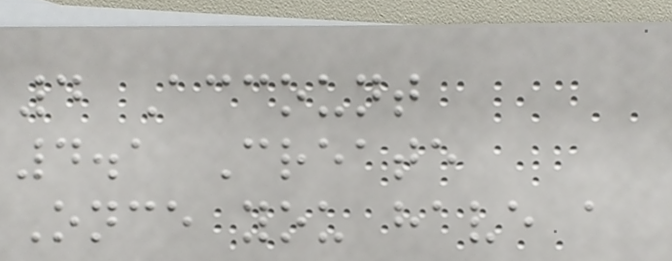4 Account
4.1 Create
Once you have a
